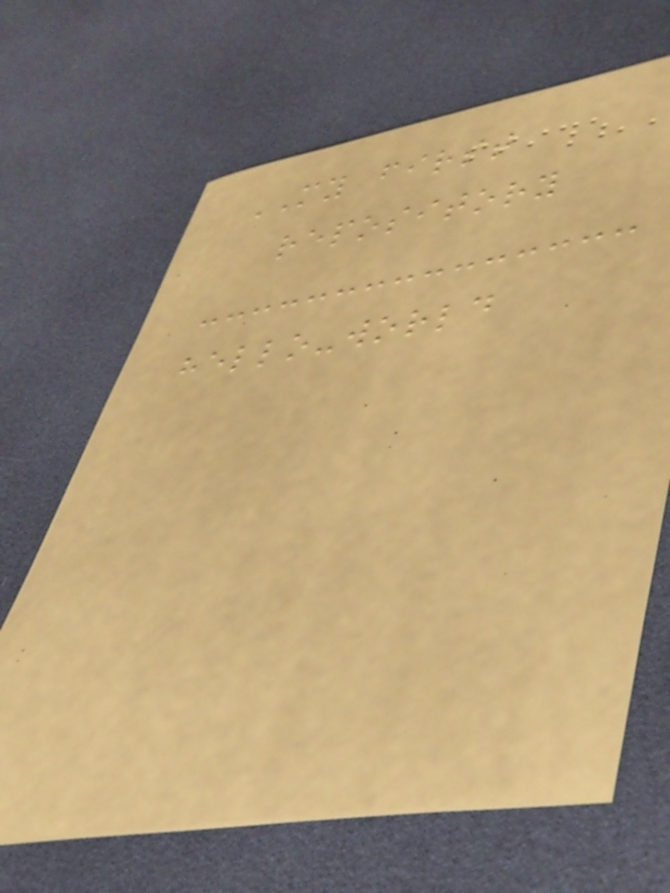MY first
repository
hello-world
